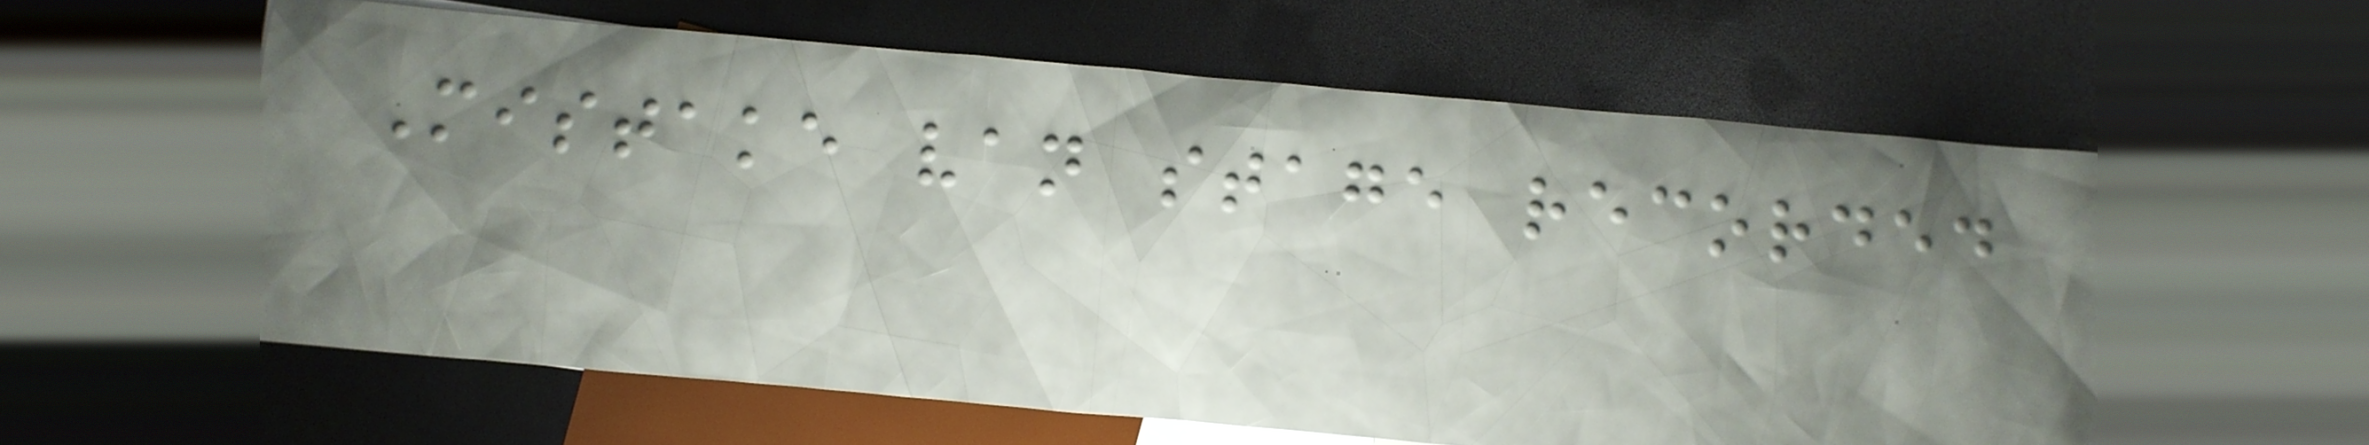Mistake van stage recorded
